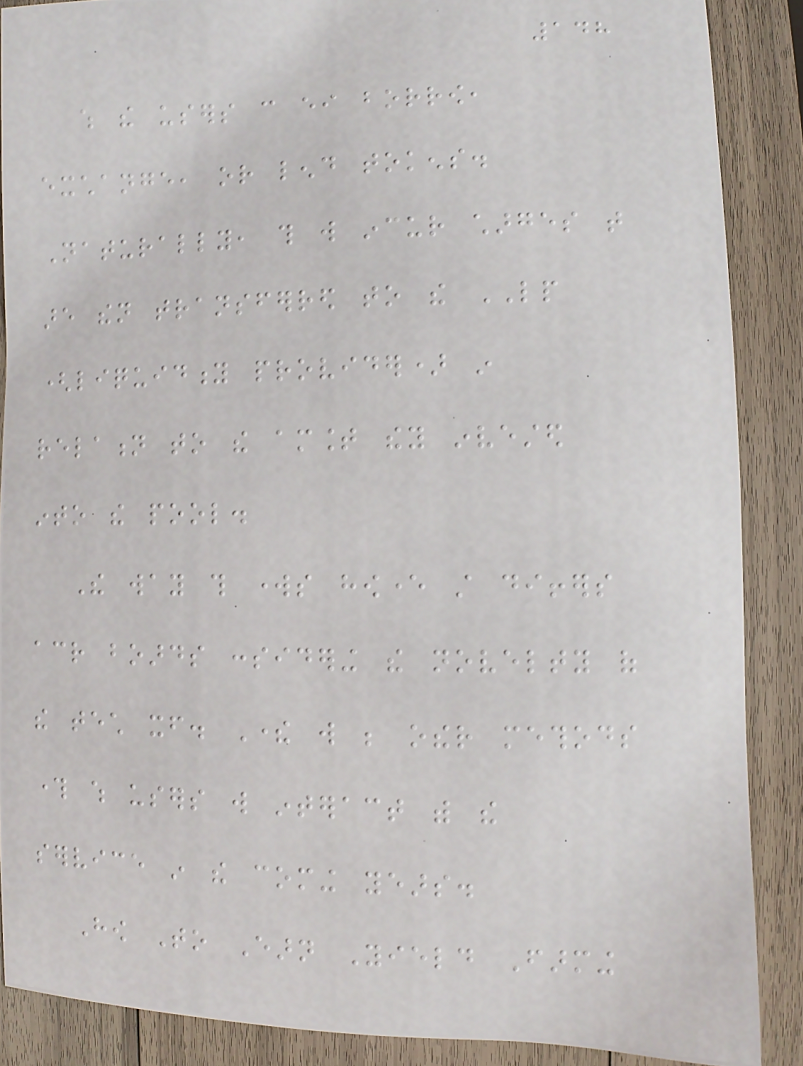148
which the users can either borrow,
exchange, or lend tokens.
Naturally, this will incur charges that
are then transferred to the LP
(liquidity provider) in
relation to the amount they invested
into the pool.
The way this works however still differs
across boards considering the novelty of
the tech itself. There will be other methods
through which users will interact with the
service in the coming years.
How To Earn Yield Farming
